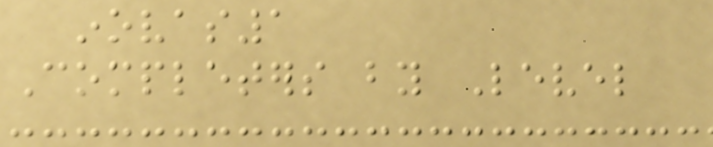inovas1
Completers by Level
